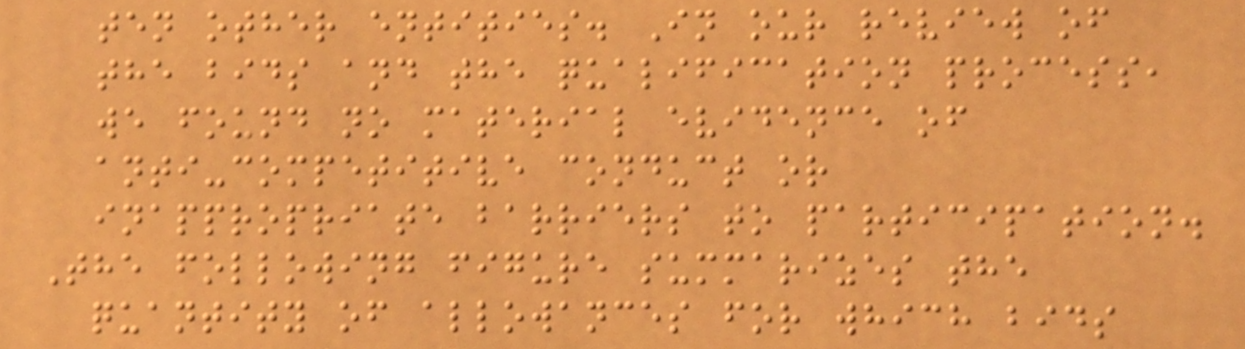ten other entities. In our review of
the bids and the qualification process,
we found no material evidence of
anti-competitive conduct or
inappropriate barriers to participation.
The following figure summarizes the
quantity of allowances for which bids
